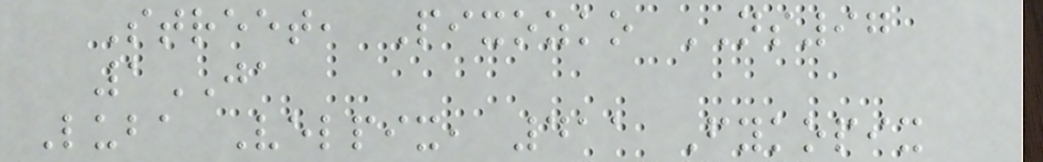Street, Pixozko NS97
1JA
Luba Velpix, 411 Fykopix
